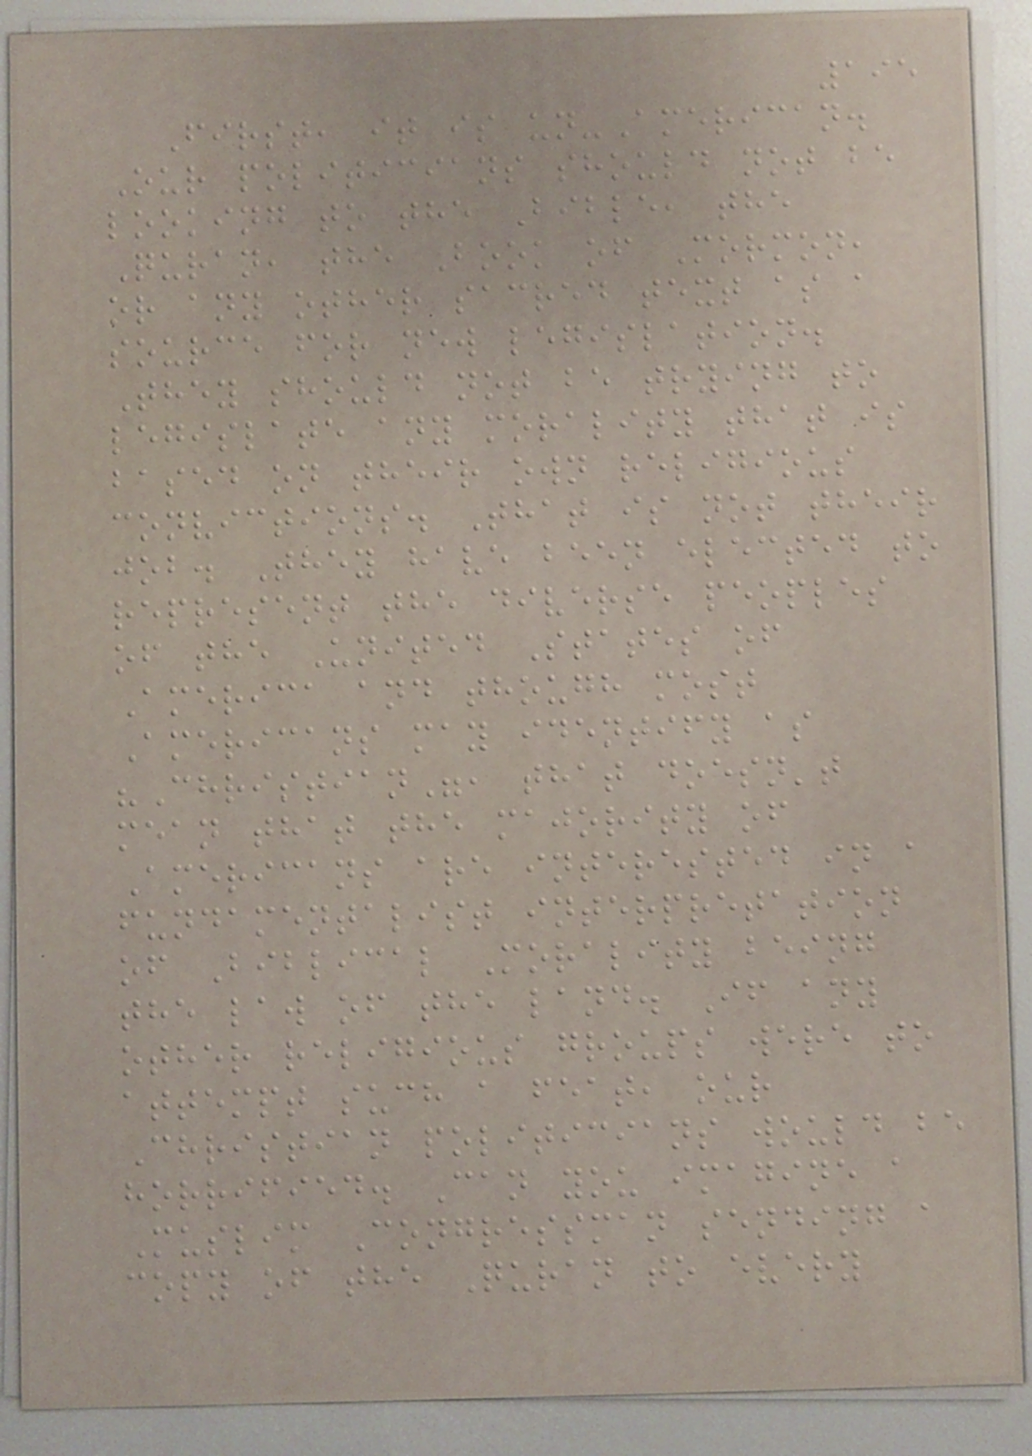195
First, it is un-American.
Our politicians should not be
looking to the Bible, the
Quran, the Book of Mormon,
or any other sacred text as a
source for new legislation.
They should not be trying to
legislate any morality that is
based on their own religious
convictions. That is not their
job. They have been elected to
represent the diverse peoples
of the United States of
America and though most
Americans may identify as
"Christian", that doesn't
mean that the majority of
Americans are interested in a
fundamentalist interpretation
of Biblical Morality being
the law of the land. If any
other religious groups were to
attempt such a feat, our
Christian politicians would be
horrified. Can you imagine a
Muslim Congressman sending a
copy of the Quran to every
